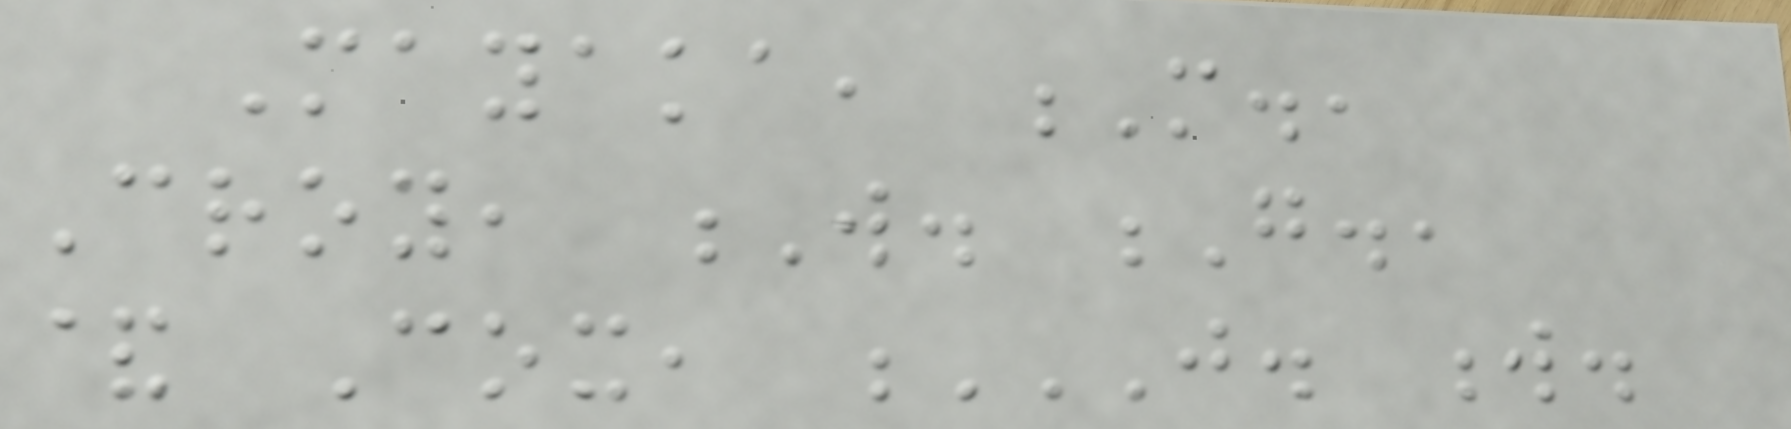Mayaka, M.,
Croy, W. G.,
& Cox, J. W.
